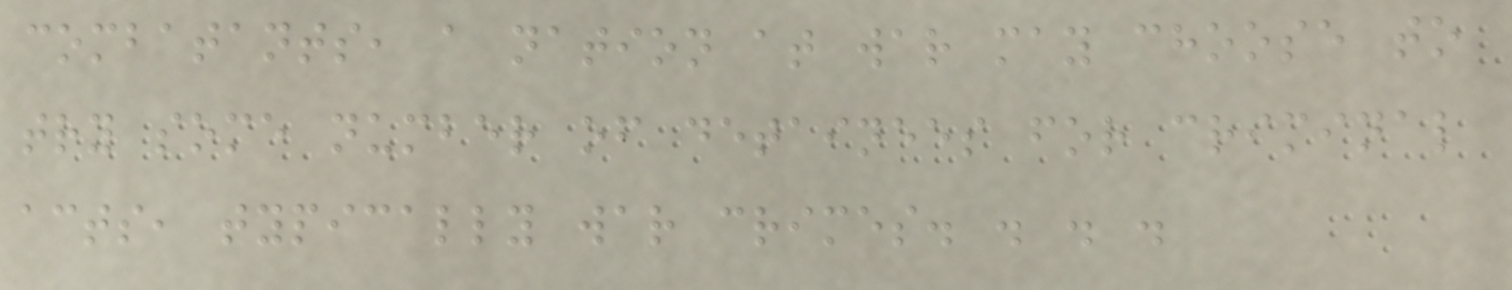combatants, a nation at war may choose to
try some number of detainees for criminal
acts, typically war crimes. . . .
